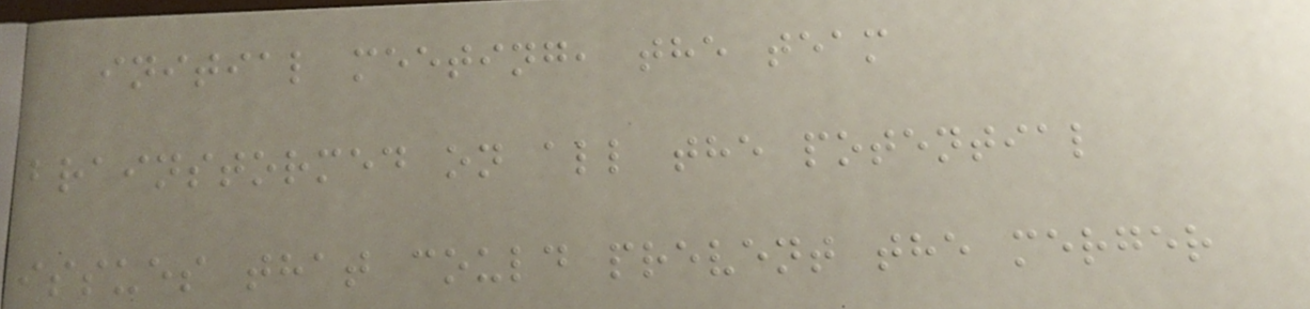initial meeting, the team
brainstormed on all the potential
issues that could prevent the merger
